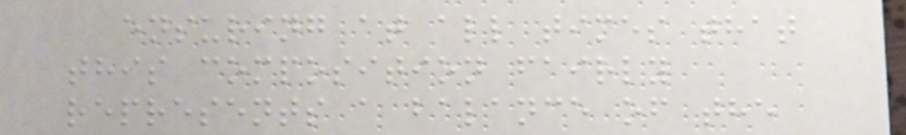ensuring at all times that
this composition fairly
represents a balance of the
